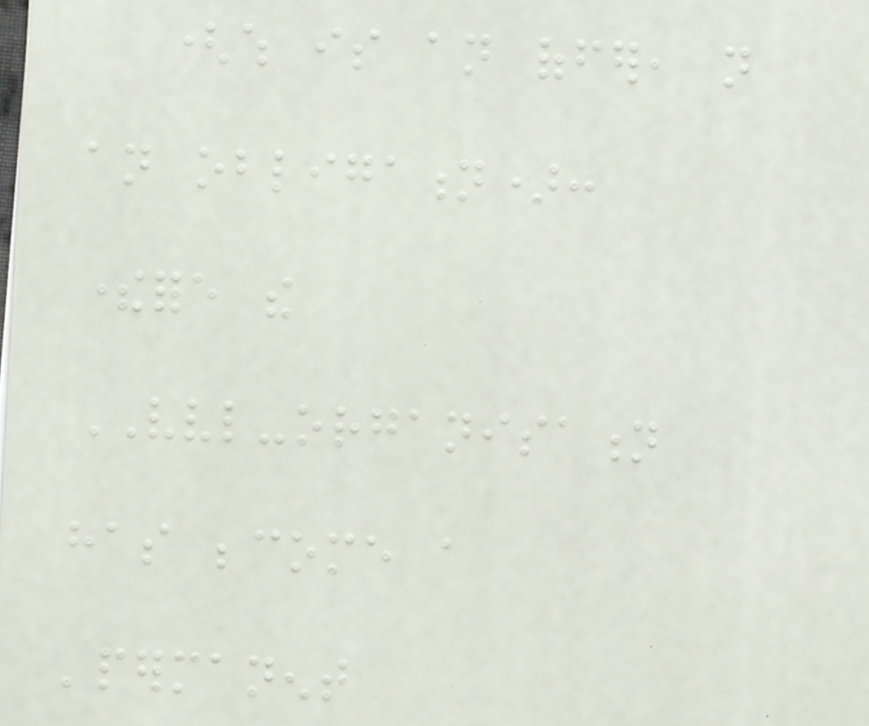(which is an offer, not
an obligation):
therefore the
VVL-organisation
has become a
'permanent
